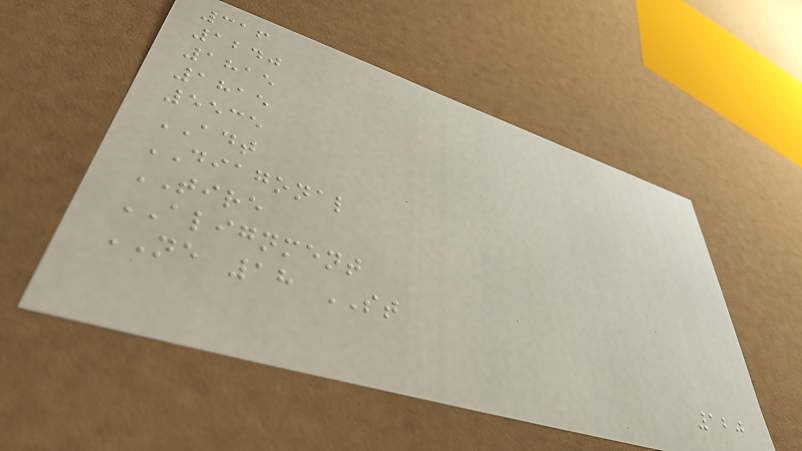316
1240
1815
1815
5535
ADT
DIAGONAL
TIRE
ALIGNMENT
NE 18 ST
120
